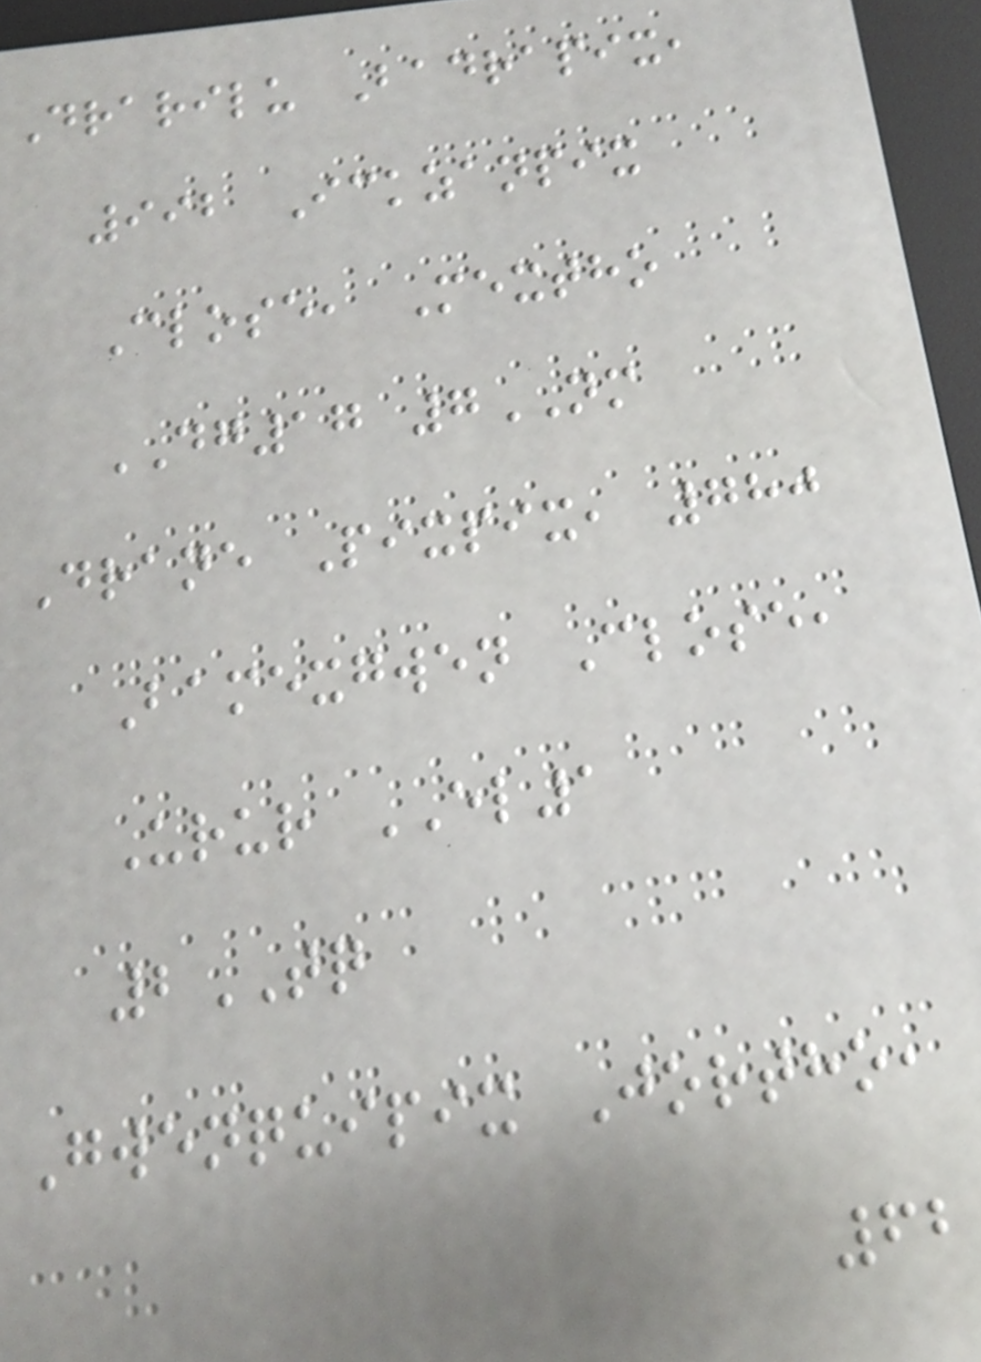Drarilu Badrapix,
992 Ickzanpix
Close, Mextho
DG17 7NM
Drane Pixpix, 780
Bamexgwen Close,
Urur EL1
2TQ
Gwenquipix Jortho,
62
